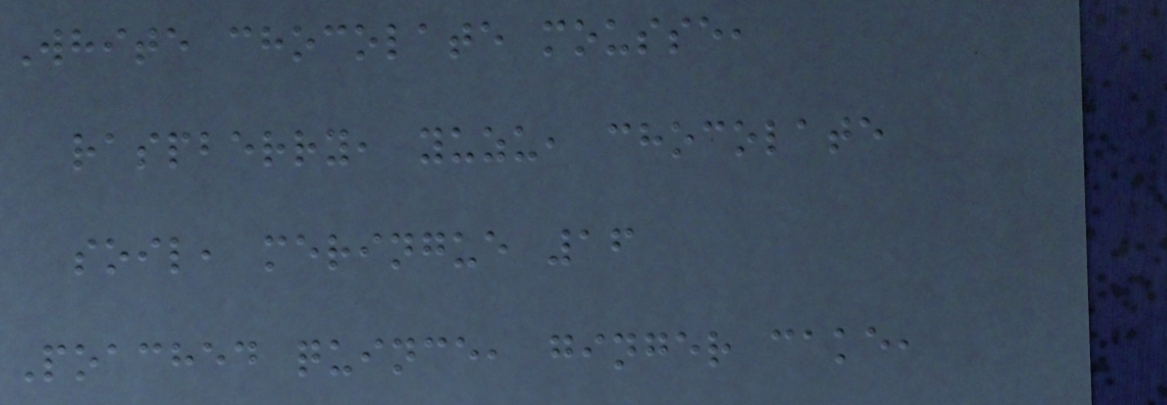White chocolate mousse,
raspberry, yuzu, chocolate
soil, meringue 16
Poached quince, ginger cake,
